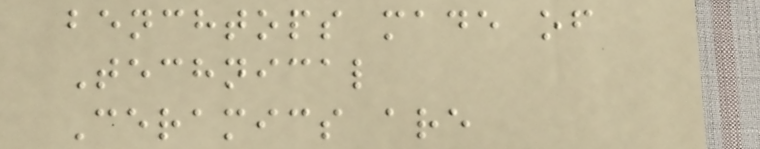benchtops made of
Technical
Ceramics are
